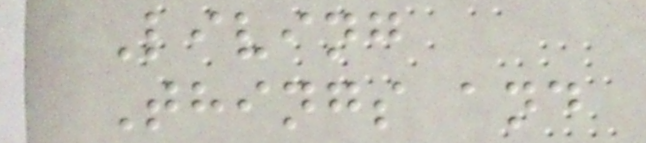Living
Things and
